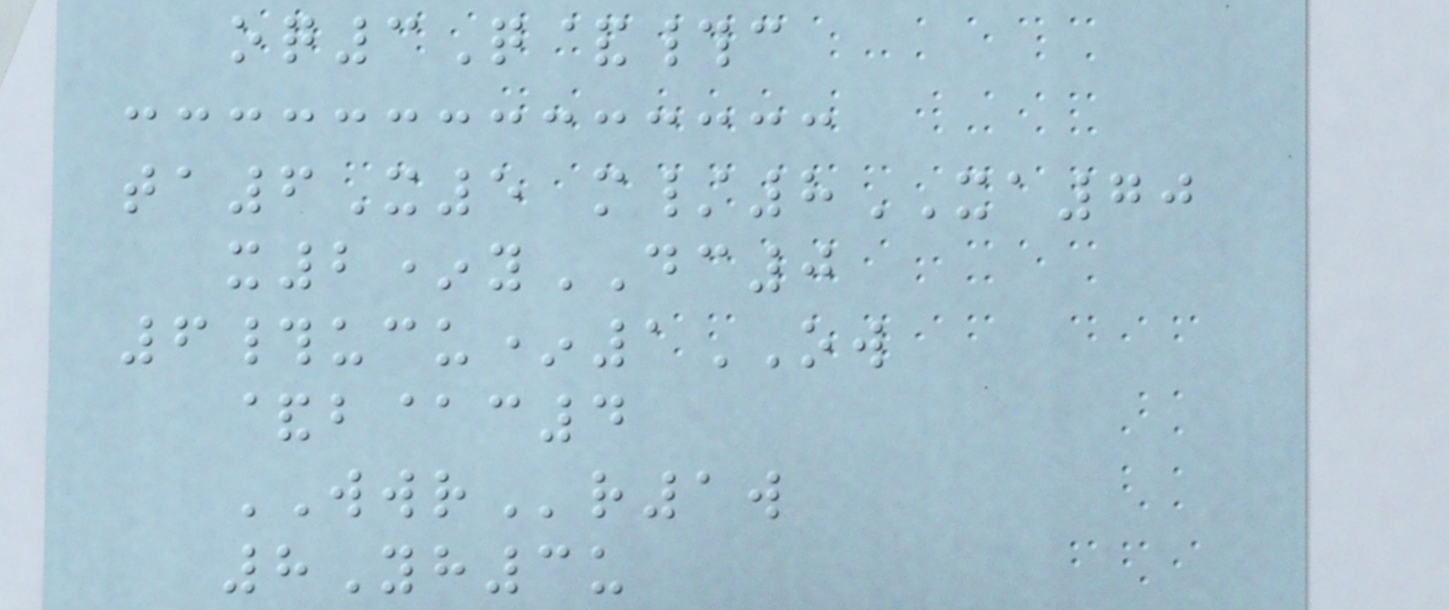oq3Q&#c
ta6X5 m/8XA70
x2*yDC0
6#ucu*1OW
&b@c4
WWRr1w
8Yh3u
